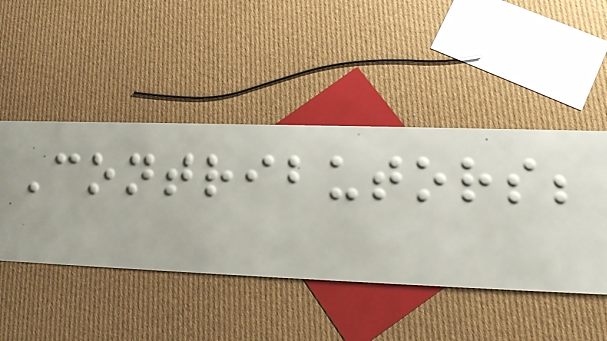Contributors;
